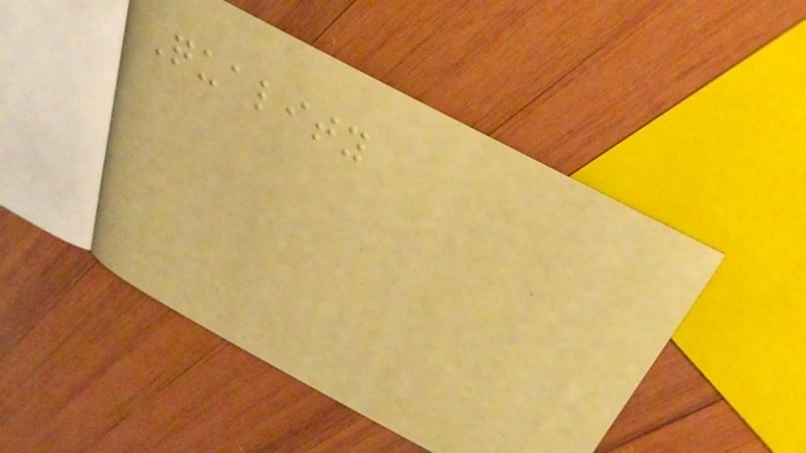Quality
